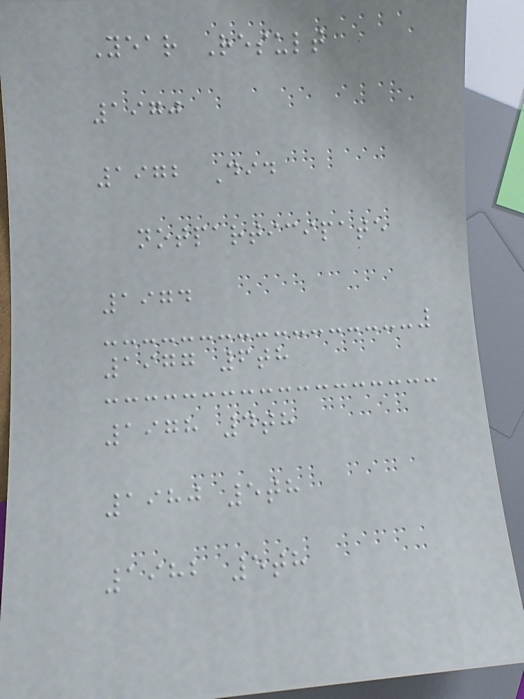Year Result
1970
1972 Did
notparticipate
1974
1977 6th
1978 4th
1980 5th
1982 5th
